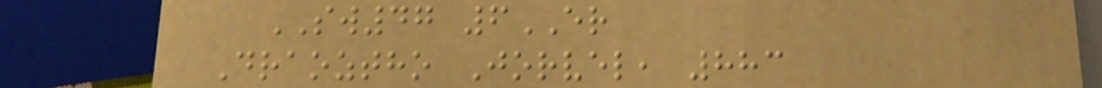SW47 6ER
Draoztho Jorvel, 883
